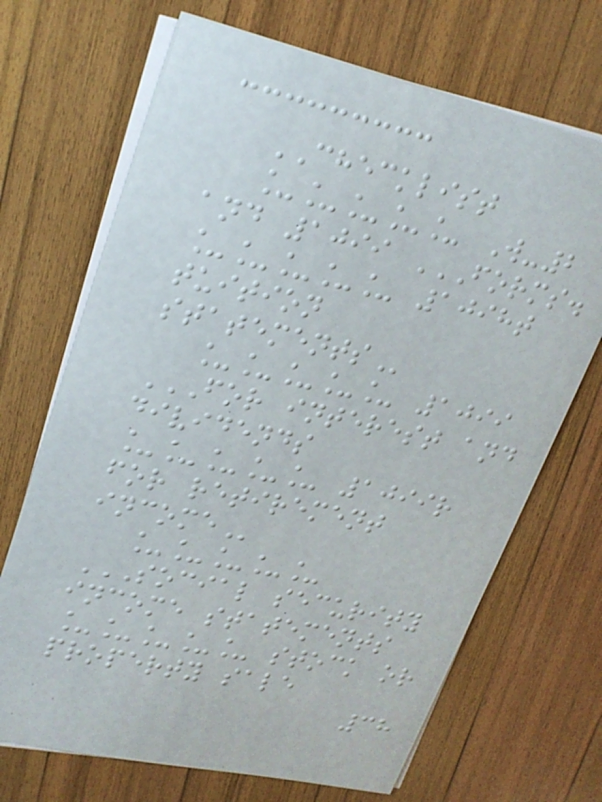CHECKLIST
_____ W-2
and 1099 FORMS.
_____ 1098T
TUITION
STATEMENTS
_____ 1099
FOR INTEREST AND
DIVIDENDS
_____ 1099R
FOR RETIREMENT
INCOME
_____
SOCIAL SECURITY
INCOME STATEMENTS
_____ STOCK OR
PROPERTY SALE
38
